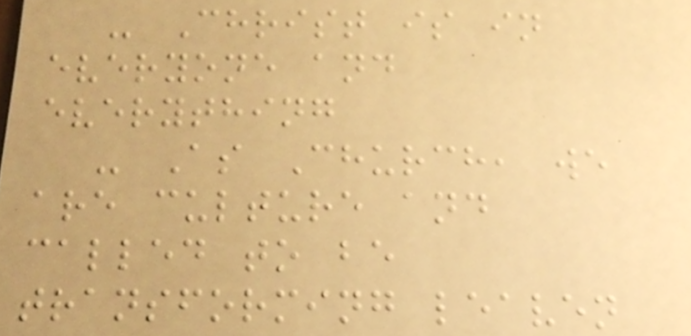- Christ is in
everyone and
everything
- As Church, we
are culture and
called to be
transforming leaven
